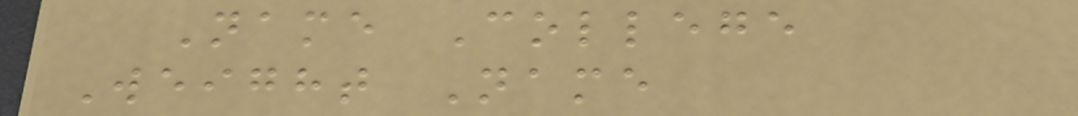Name College
Weight Name
